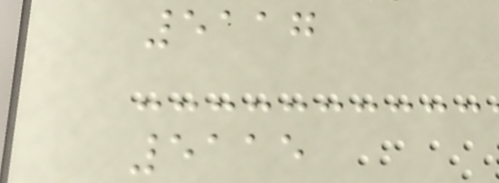5117
5115
